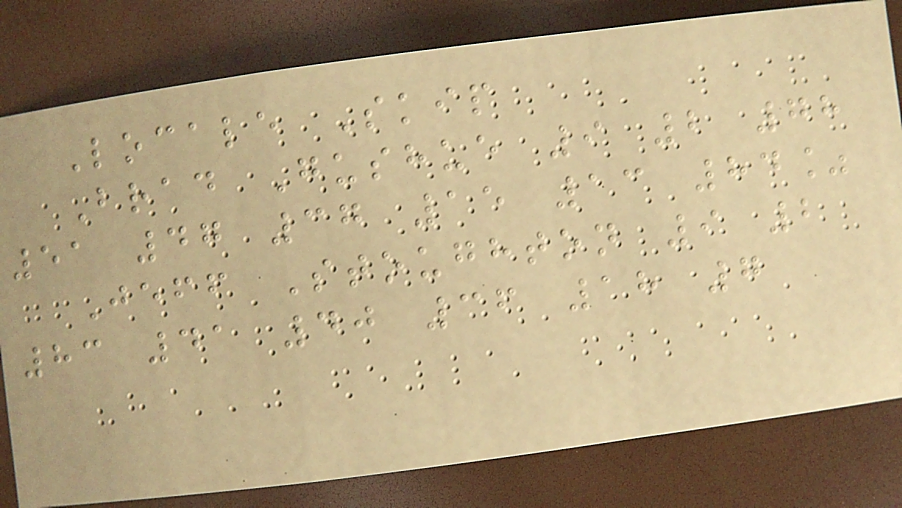Locale Skip
Brad Gushue 9 2 78
51 47 37 15 13 84%
Jeff Stoughton 9 2
83 41 40 36 18 7
